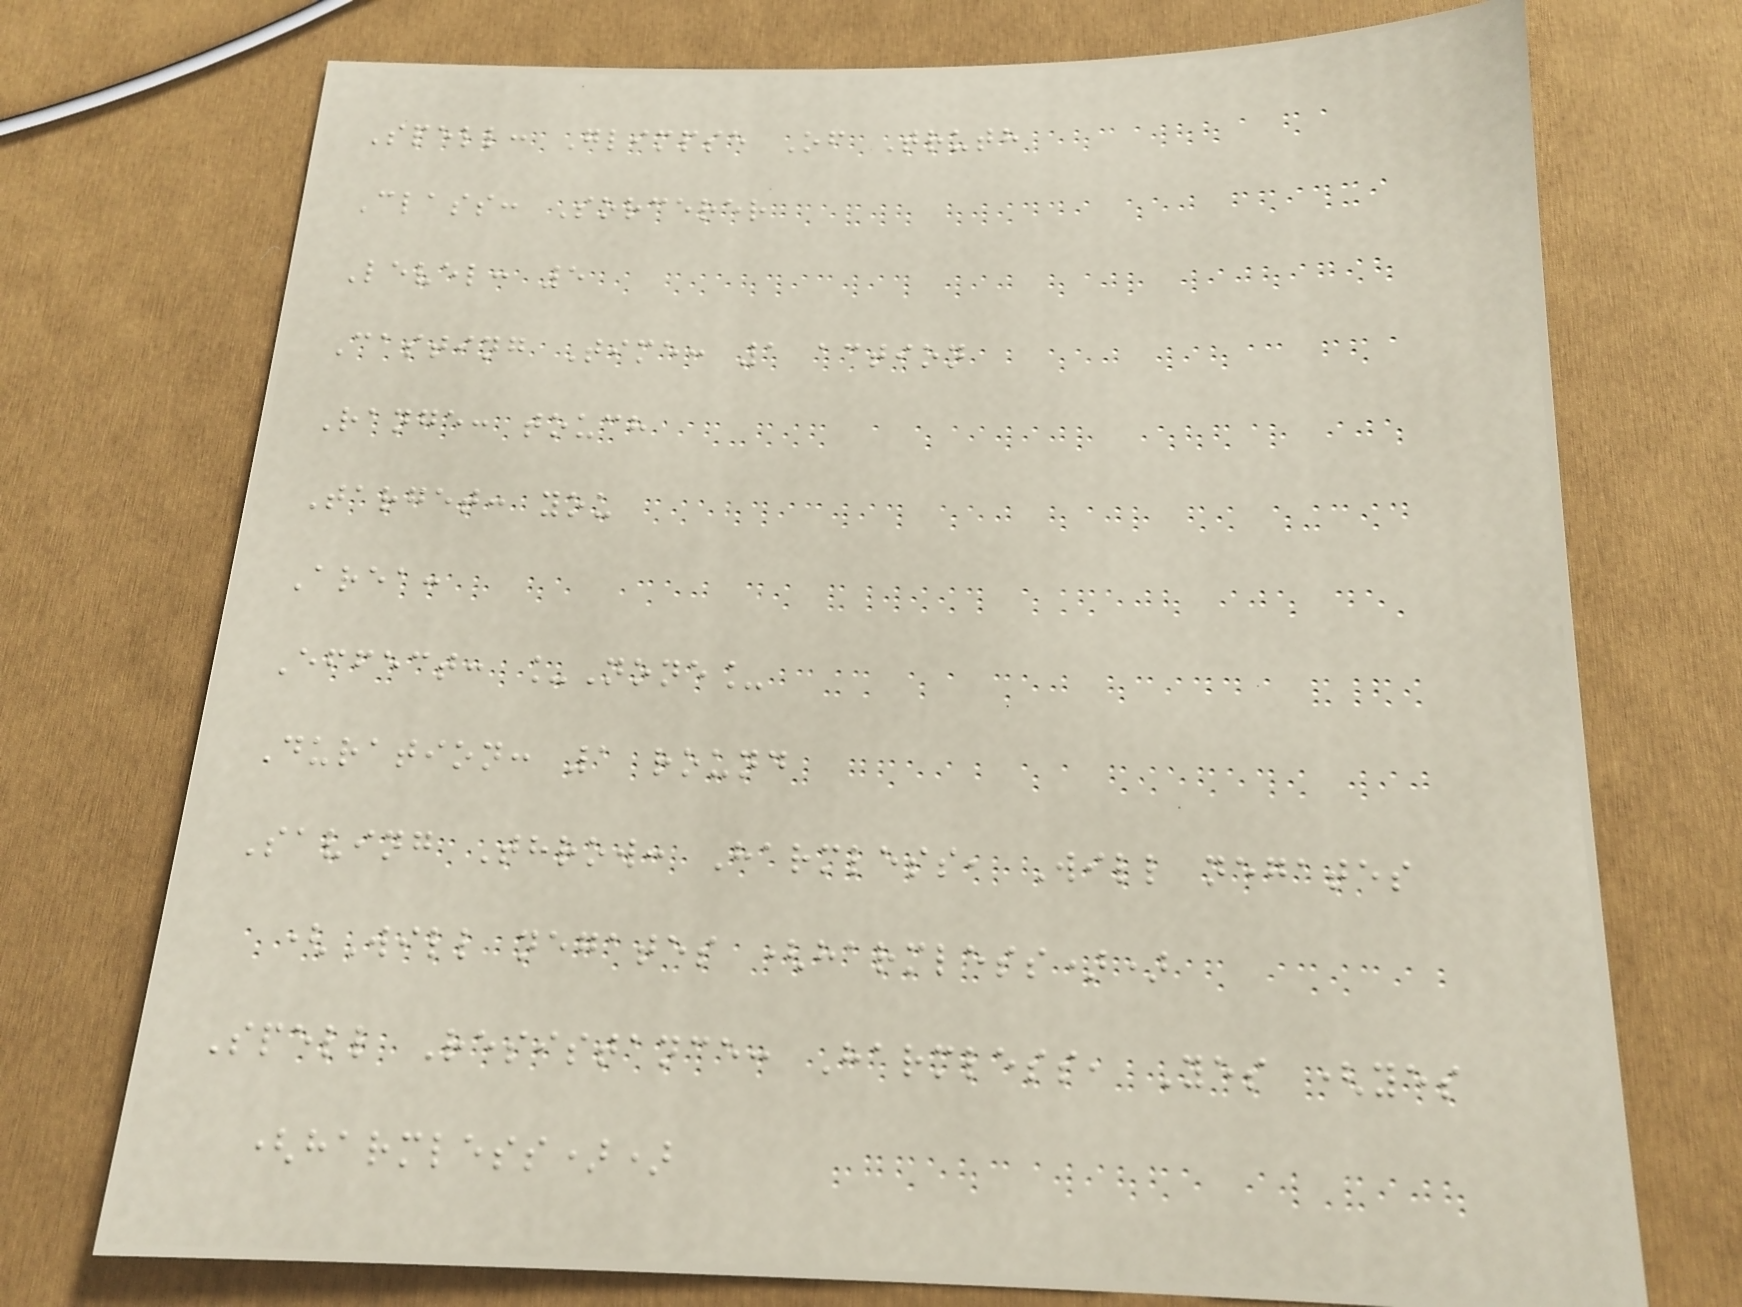Spell: Glimpse Of Truth
Class: Sorcerer
Level: 5
Casting Time: 1 action
Range: touch
Target: you
Area:
Effect: _None_
Duration: 1 round
Saving Throw: Harmless, Will negates
(Will negates (harmless))
Spell Resistance: Harmless, Yes (yes
(harmless))
